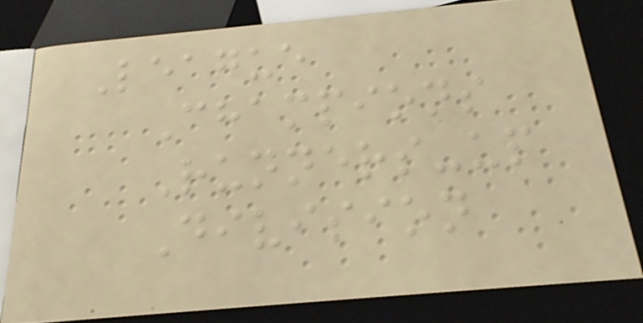League
Champions
Runners-up
Division
